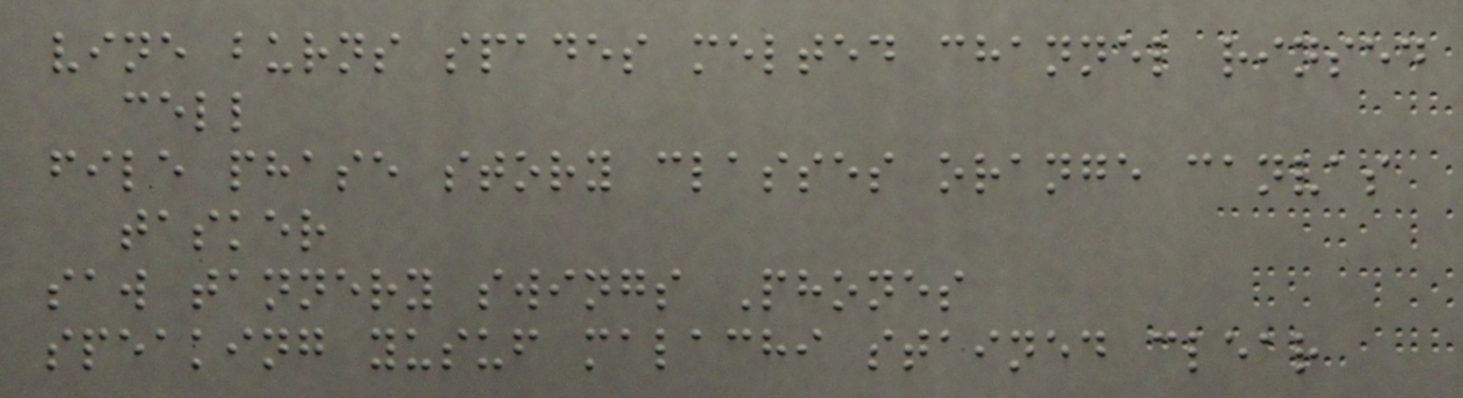vine burns spades melted channel rinsed
cell
file phase story classes orange canvas
tasker
saw tannery swings Phones
speaking yusuf malachi stained clear
